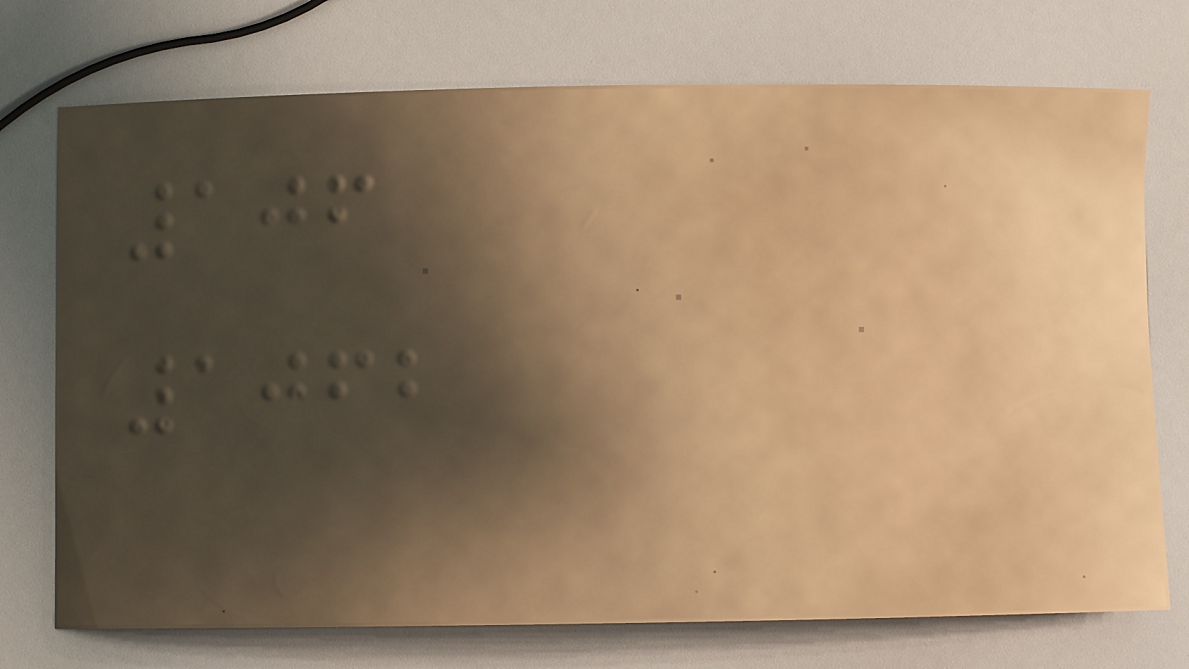106
1062
